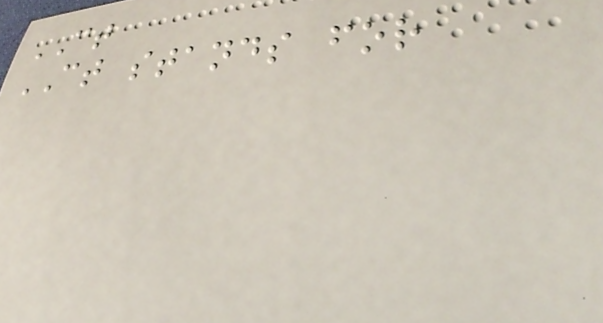CT
CT stands for
